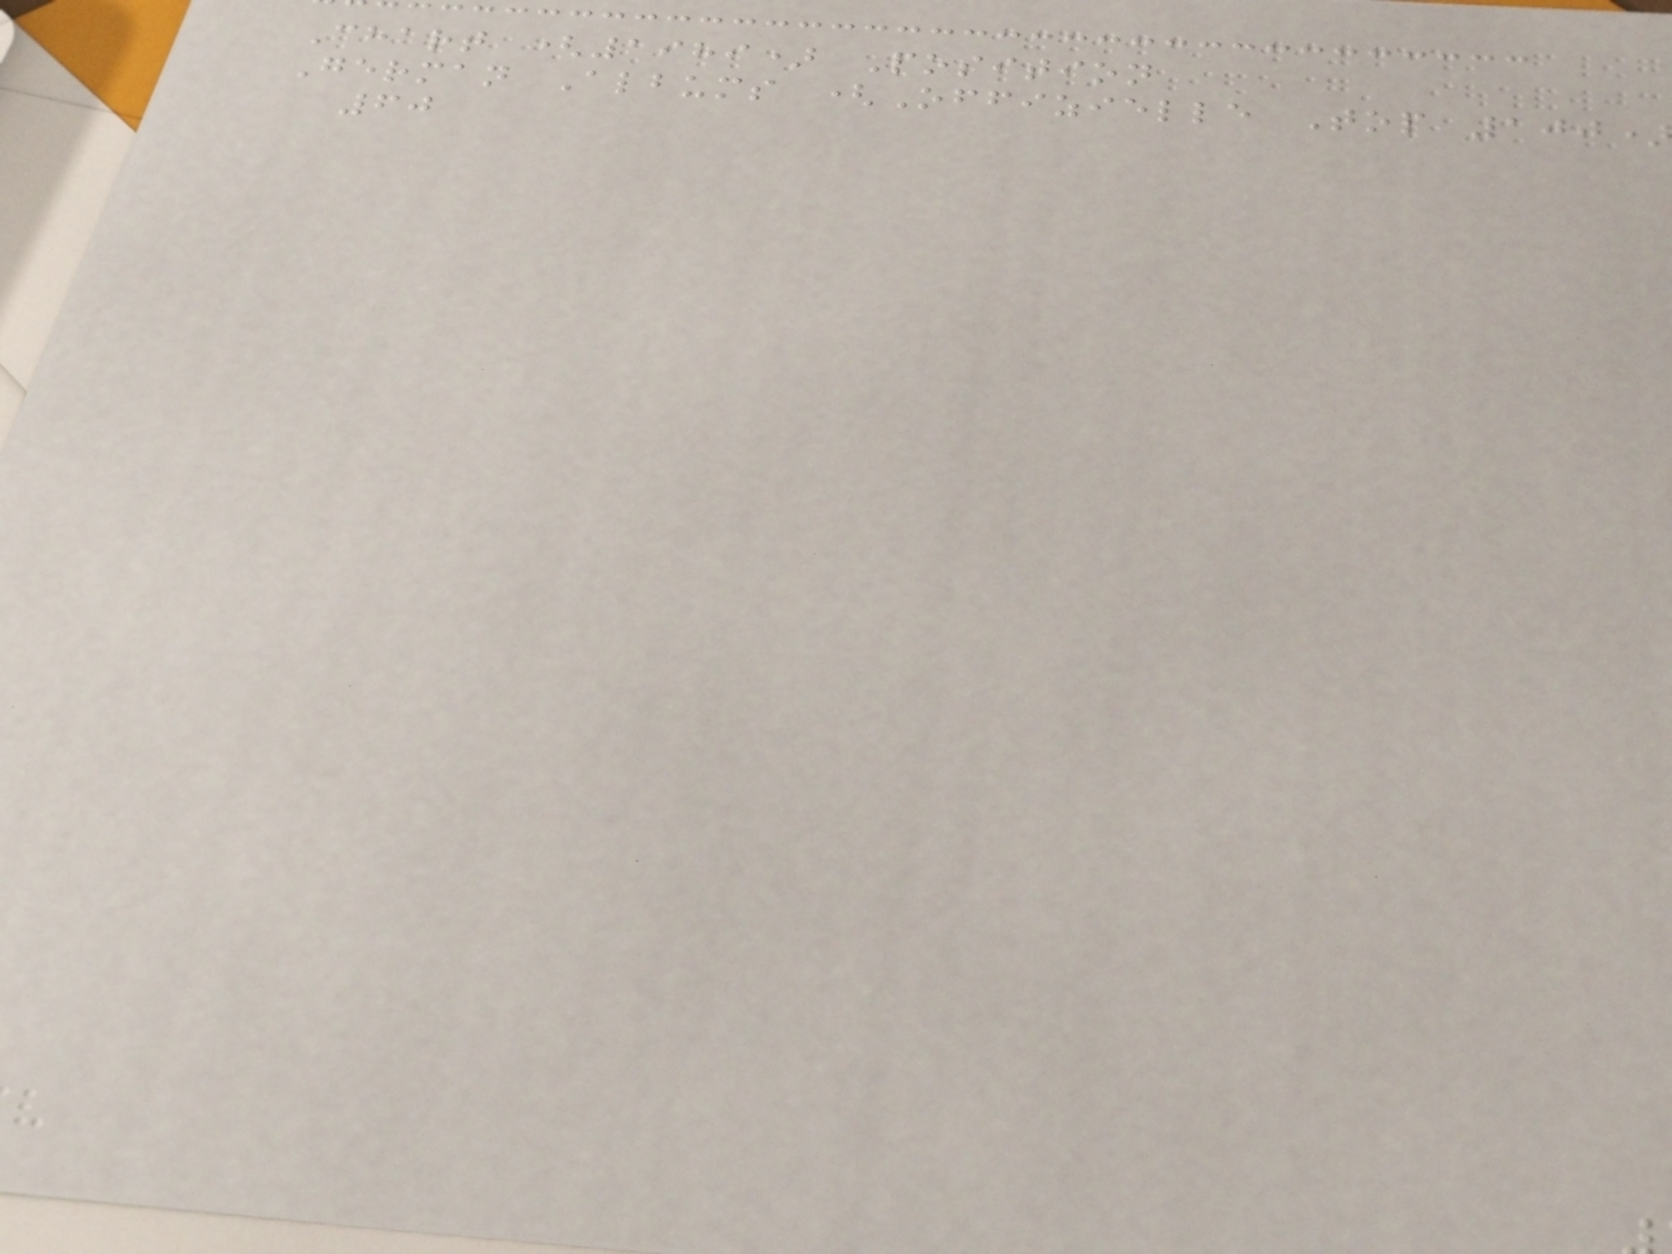Chart (1989) Position
German Albums (Offizielle Top 100
60
